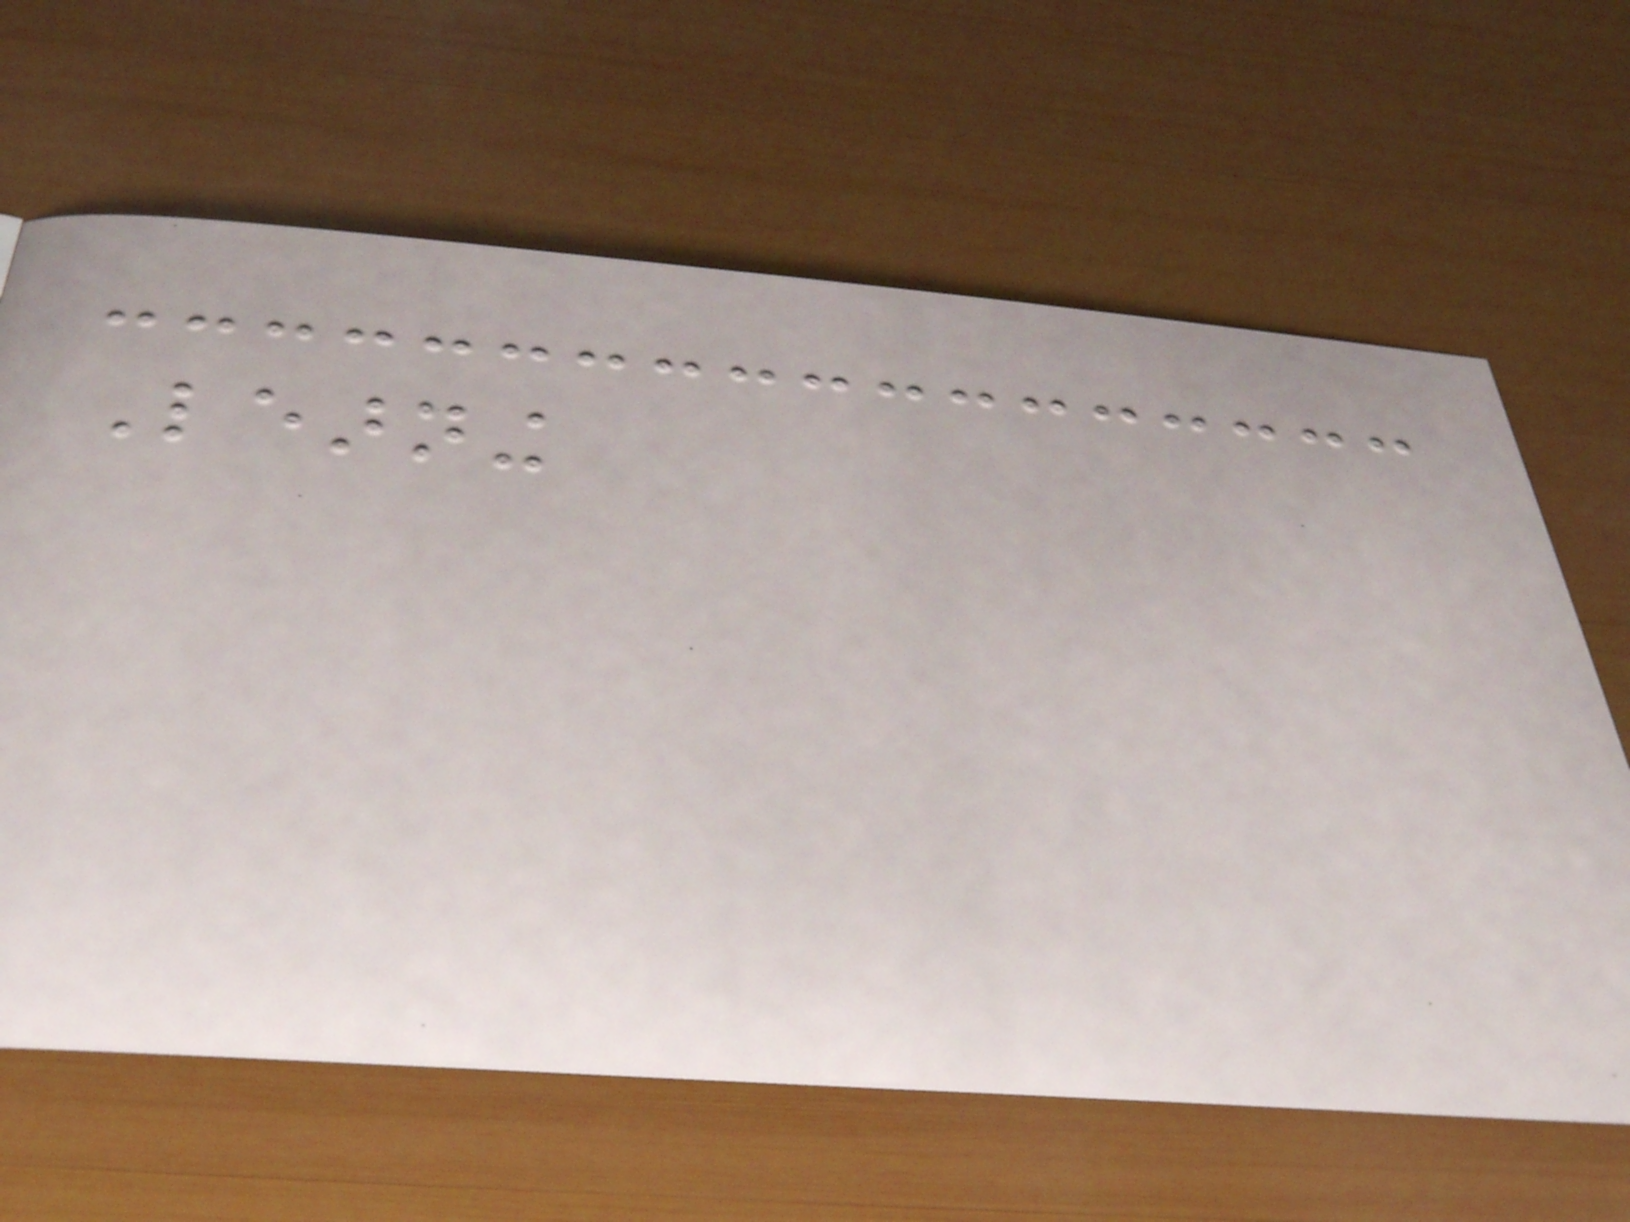Learning
